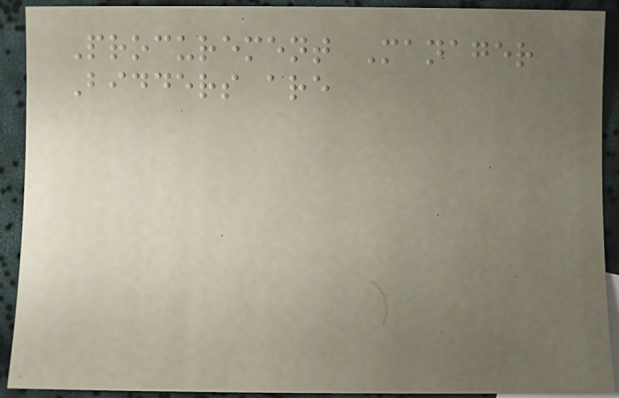Procurement Manager
Bidders are
